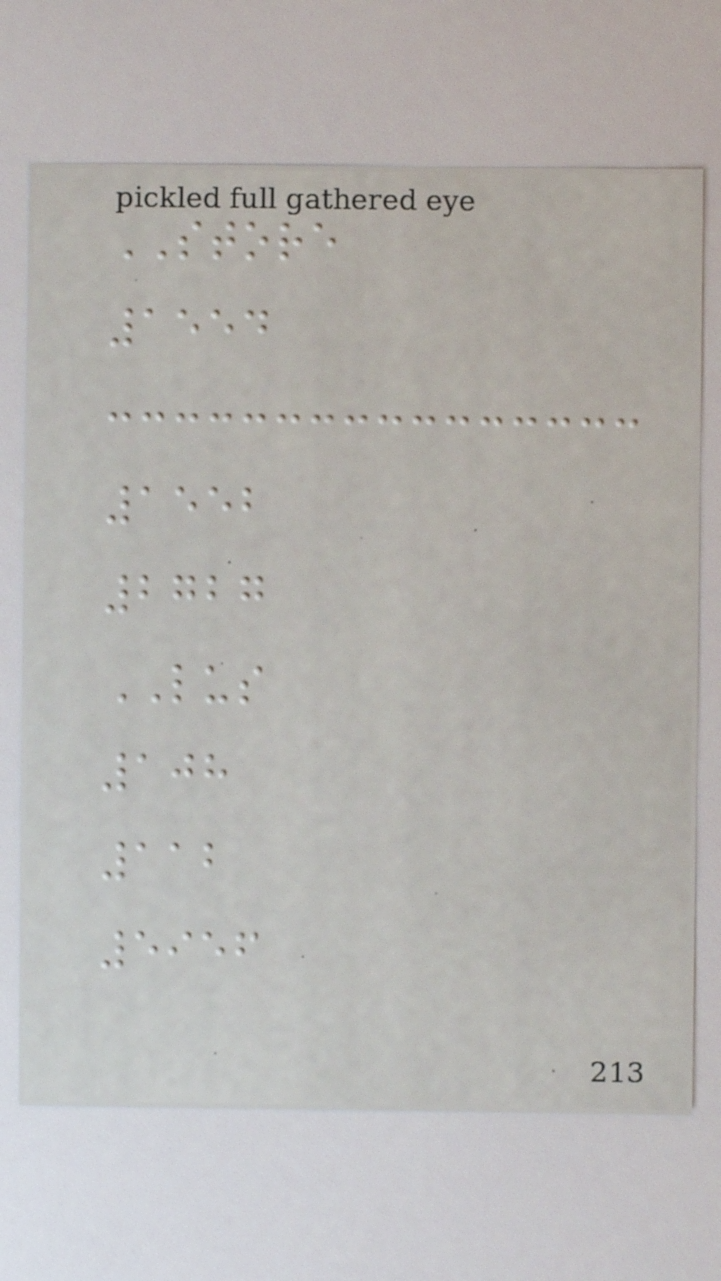STORE
1554
1552
2727
LUS
108
112
5956
